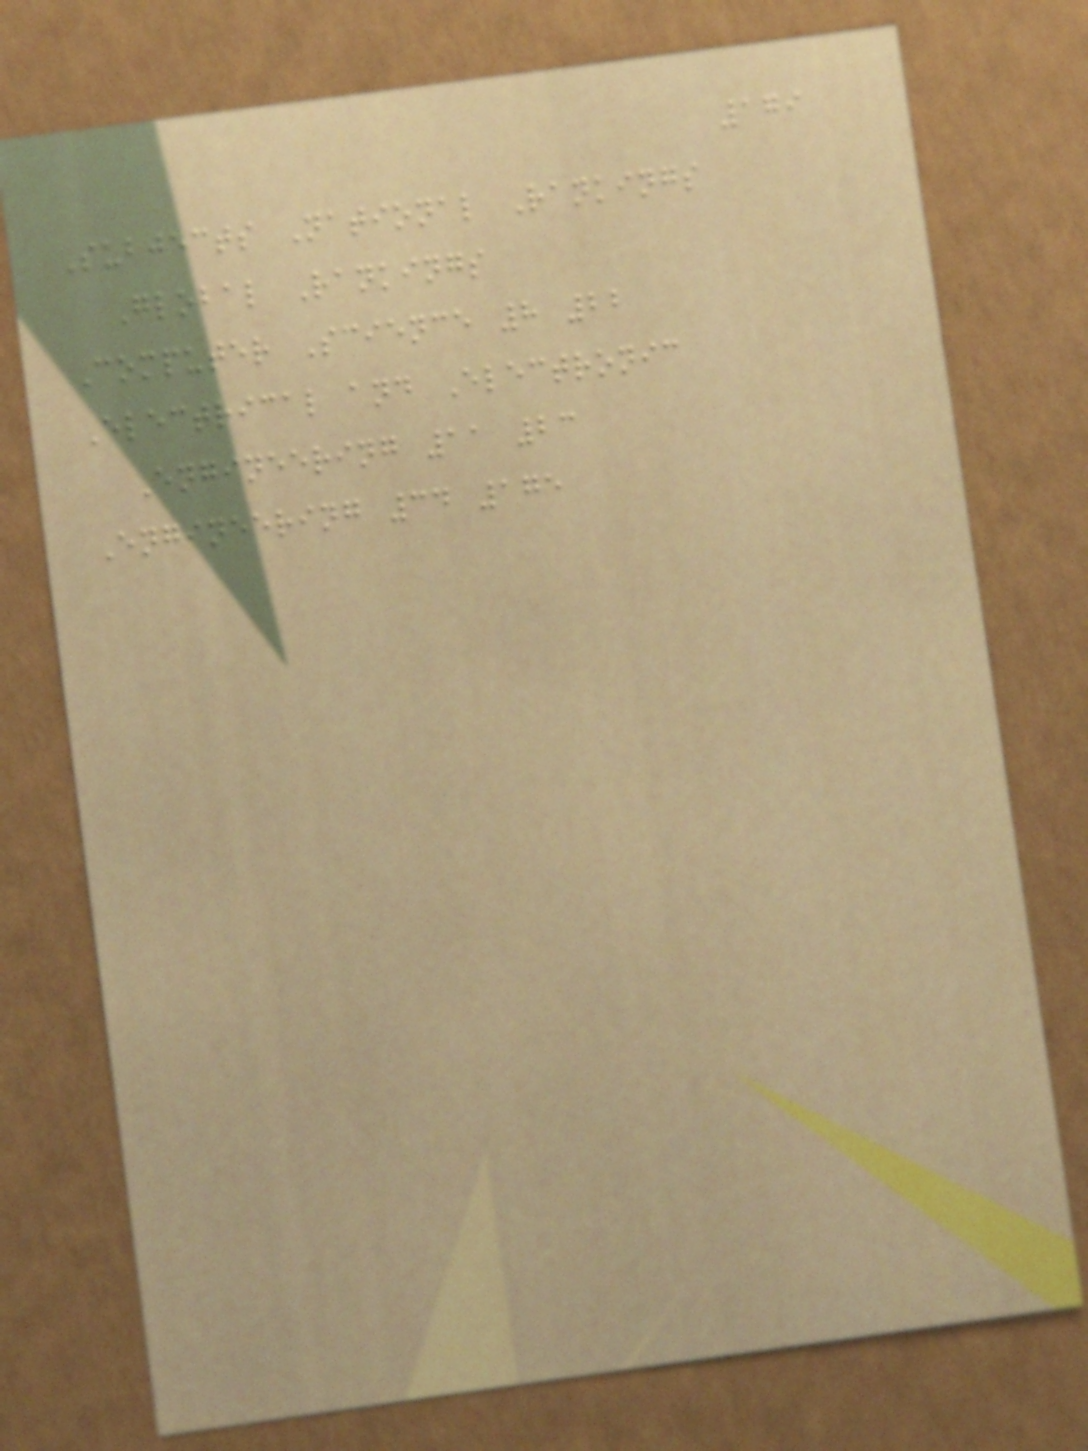179
Subjects National Rankings
Global Rankings
Computer Science 8 22
Electrical and Electronic
Engineering 11 23
Engineering 34 175
